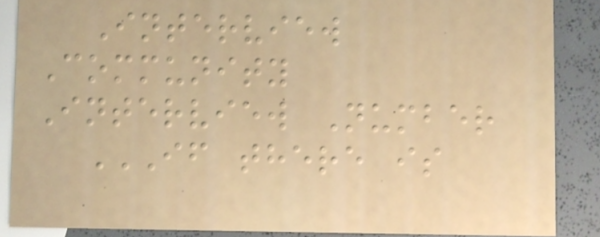Interview
Community
Interview Number
IF THERE IS
